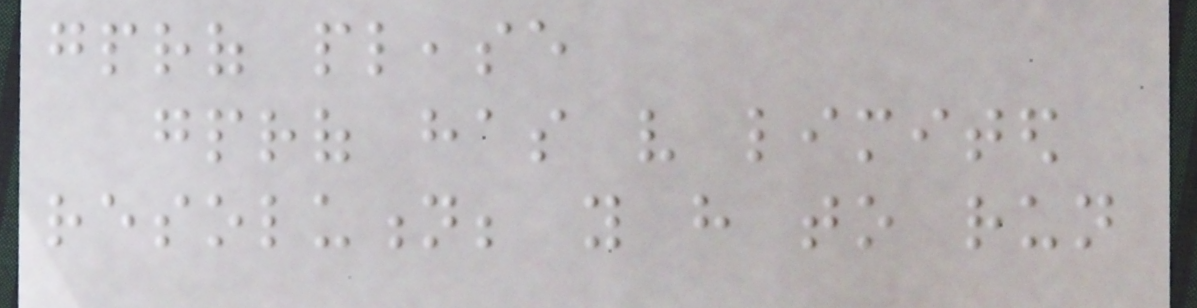gprof please
gprof has very limited
resolution; you have to run
